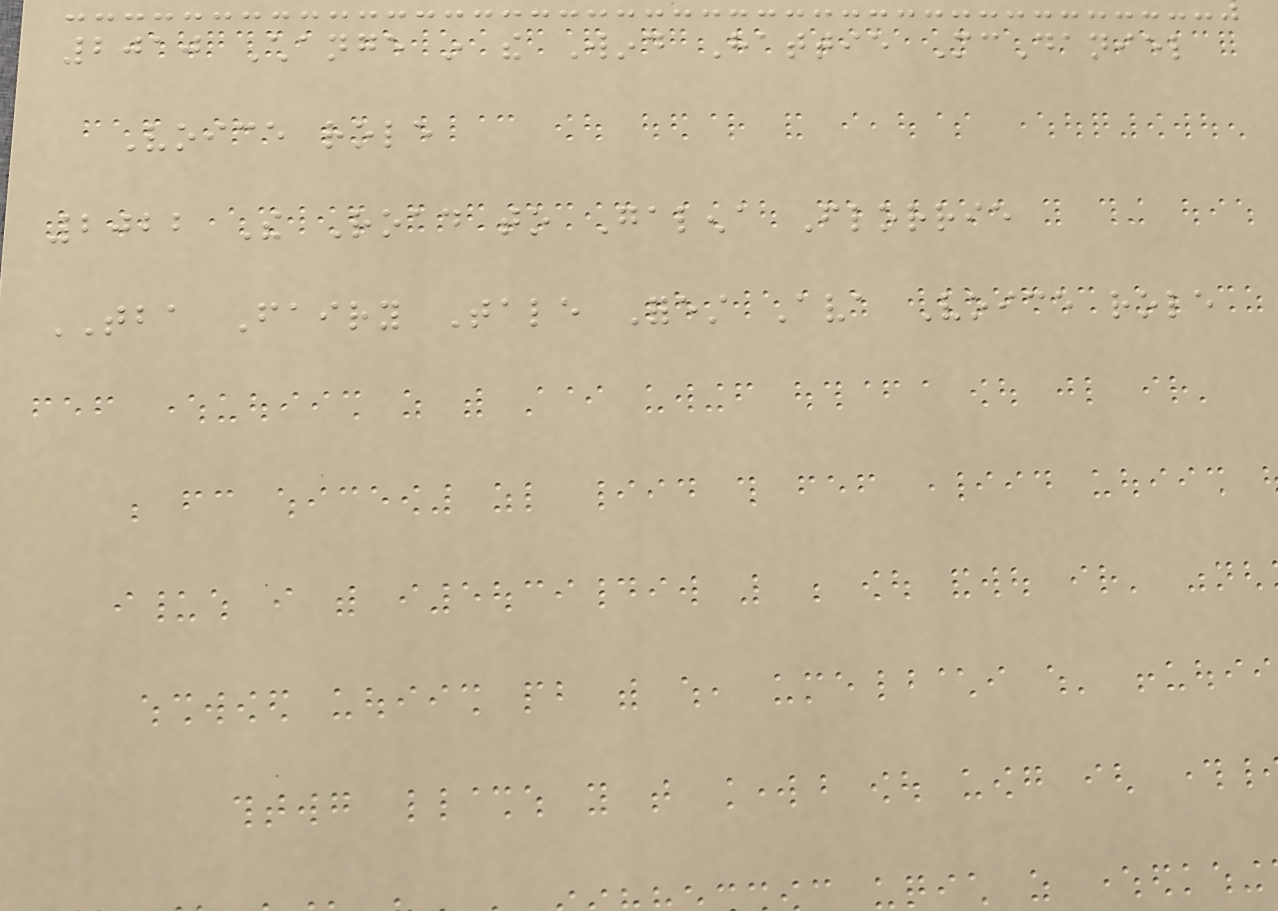2010 Change in the Wind Hattie McDaniel
Voice role
2022 The Road to Galena Florrie
TBA Fairy Tale Forest Ava Voice role
